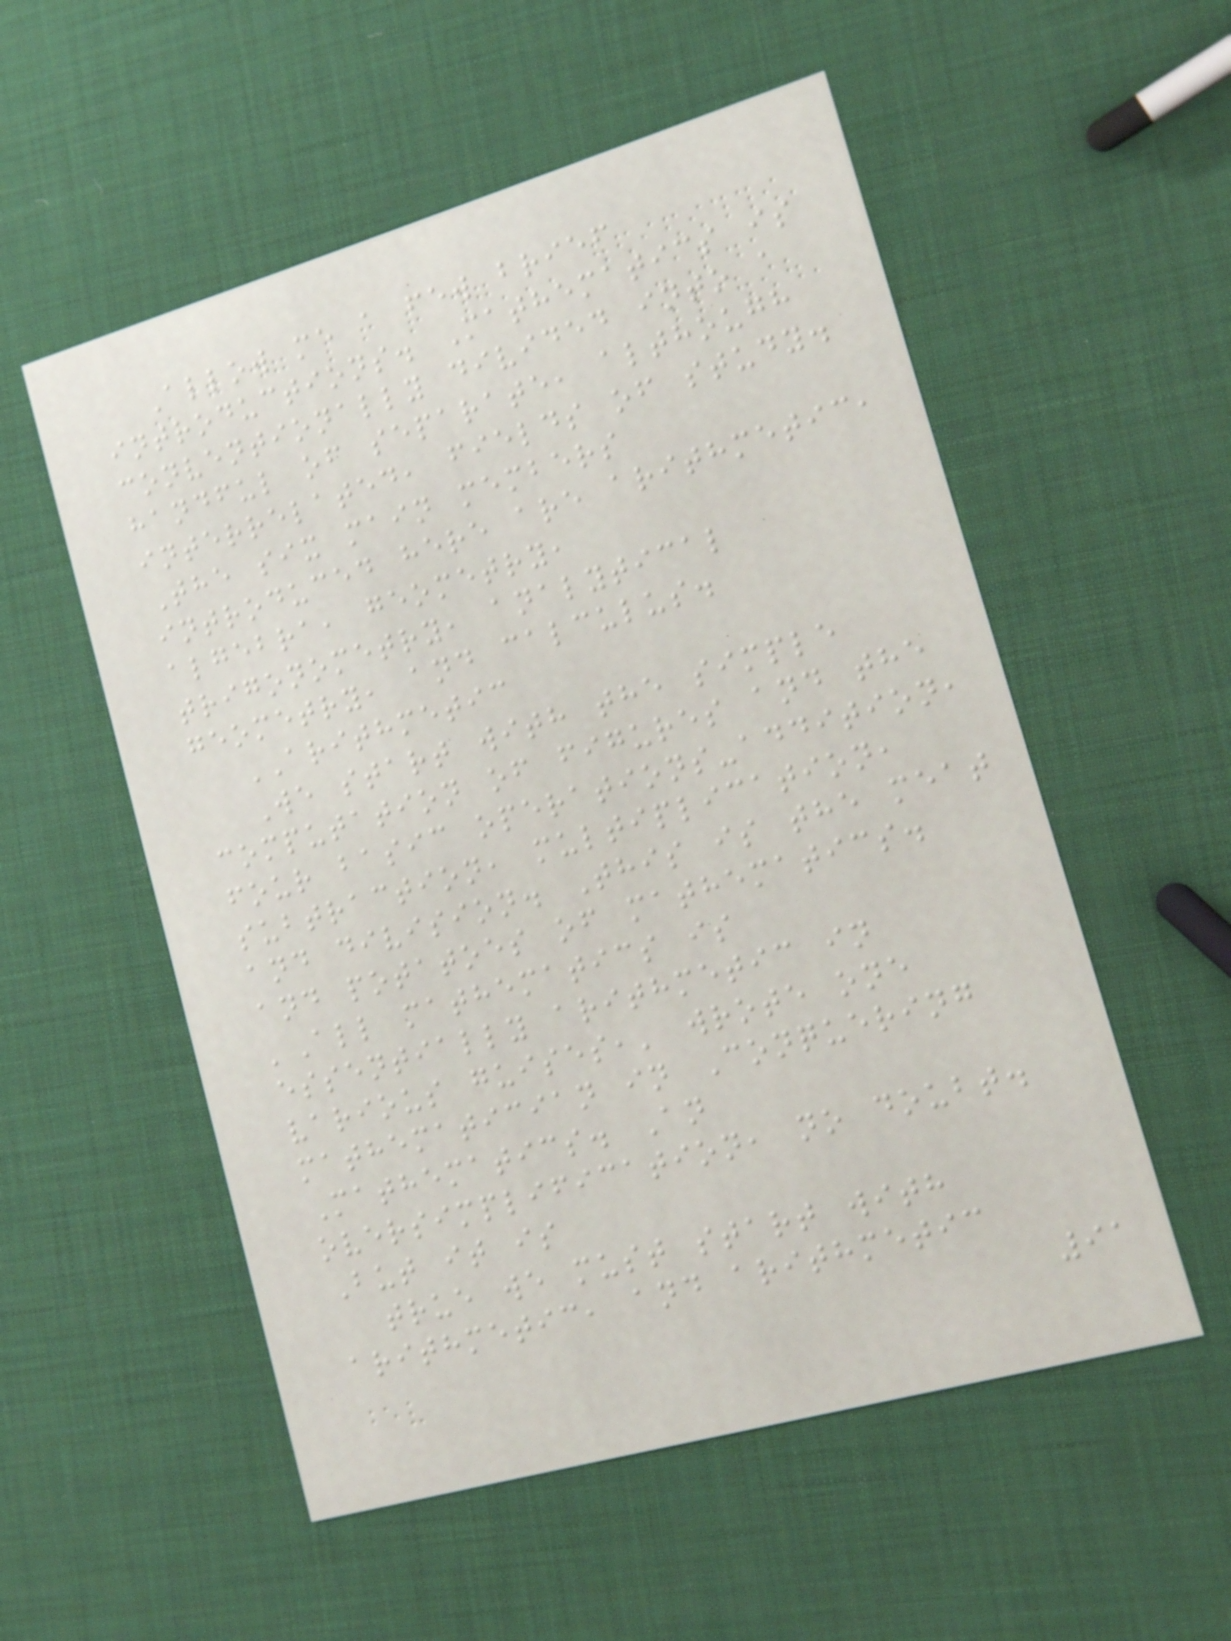Allow me a few brief
introductions. Mathematics is
conventionally divided into a
handful of separate, although
interrelated, fields of study.
The six main members
introduced here are arithmetic,
algebra, geometry,
trigonometry, analytical
geometry, and calculus.
ARITHMETIC
We start with the simple
computation of figures and the
four basic operations-addition,
subtraction, multiplication,
and division. This is the meat
and potatoes of mathematics.
'All mathematics is
essentially arithmetic in
various guises,' wrote one
mathematician in Conquering
Mathematics. An
oversimplification, no doubt.
But it is
true we must start with
arithmetic, and arithmetic
91
